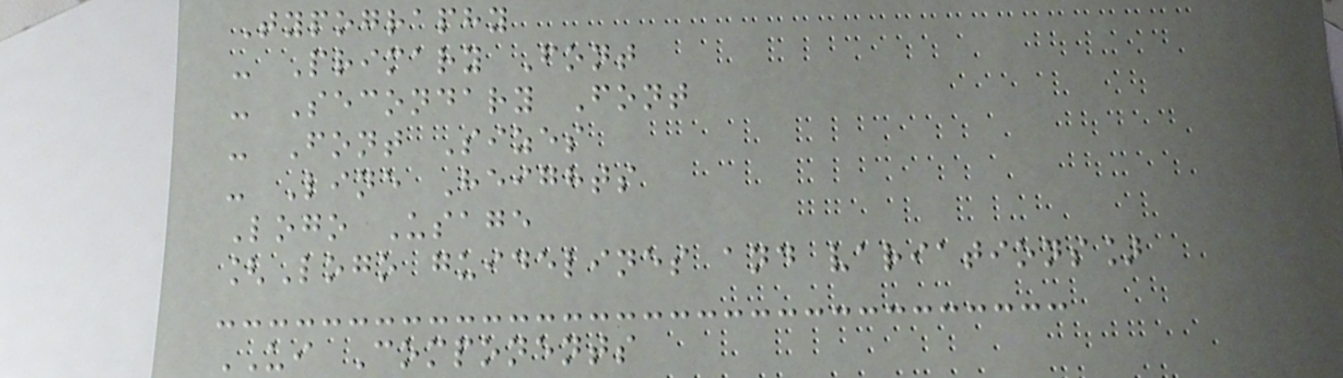Typography
- Primary Font
- Secondary Font
- Font Sizes
- Line Heights
Logo Usage
[Logo guidelines and variations]
UI Components
